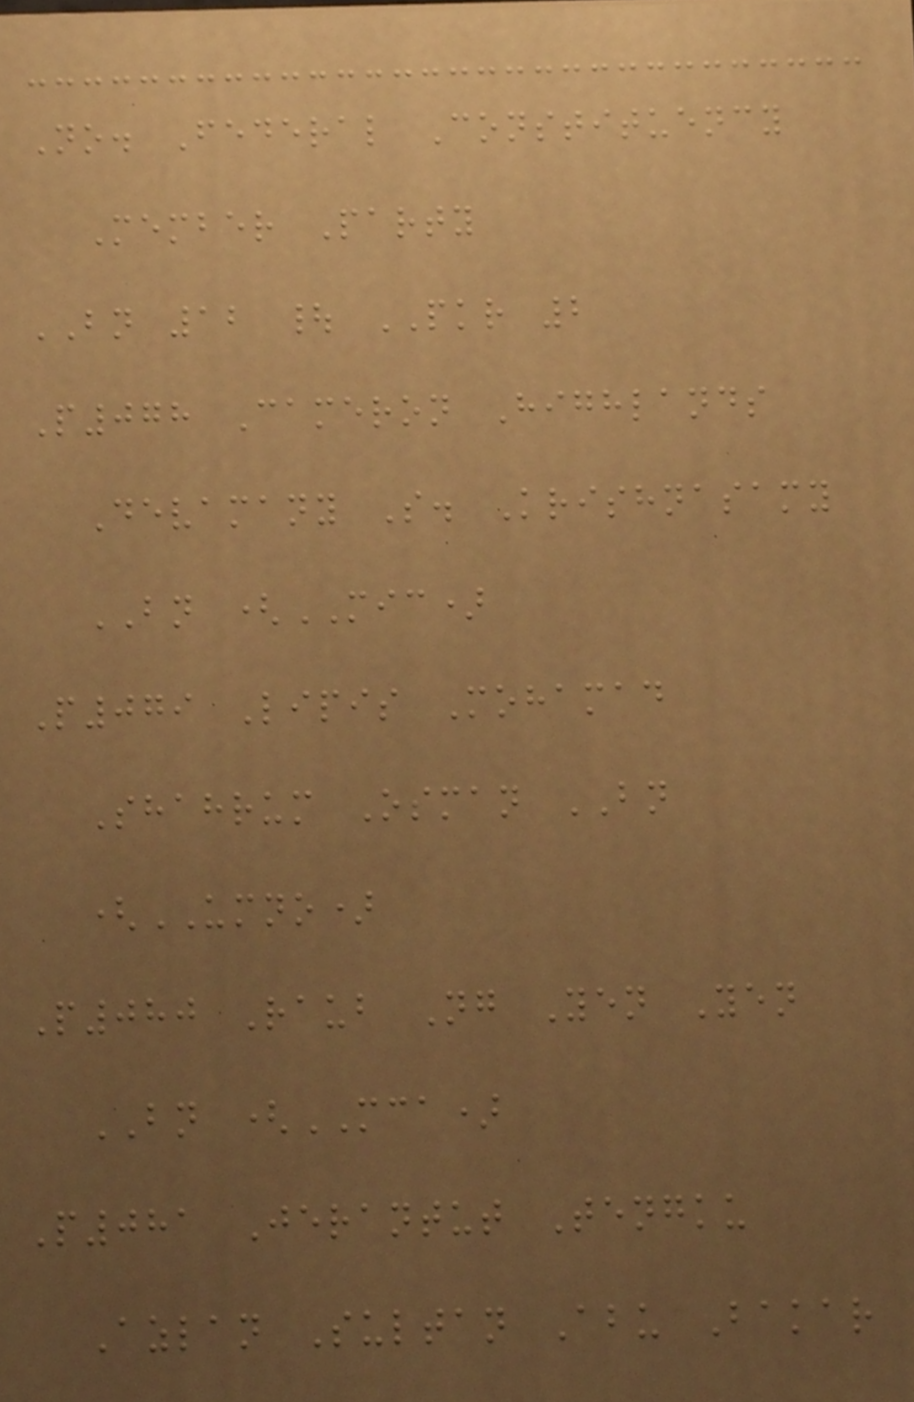No. Federal Constituency
Member Party
BN 12 | PKR 2
P078 Cameron Highlands
Devamany S. Krishnasamy
BN (MIC)
P079 Lipis Mohamad
Shahrum Osman BN
(UMNO)
P080 Raub Ng Yen Yen
BN (MCA)
P081 Jerantut Tengku
Azlan Sultan Abu Bakar
